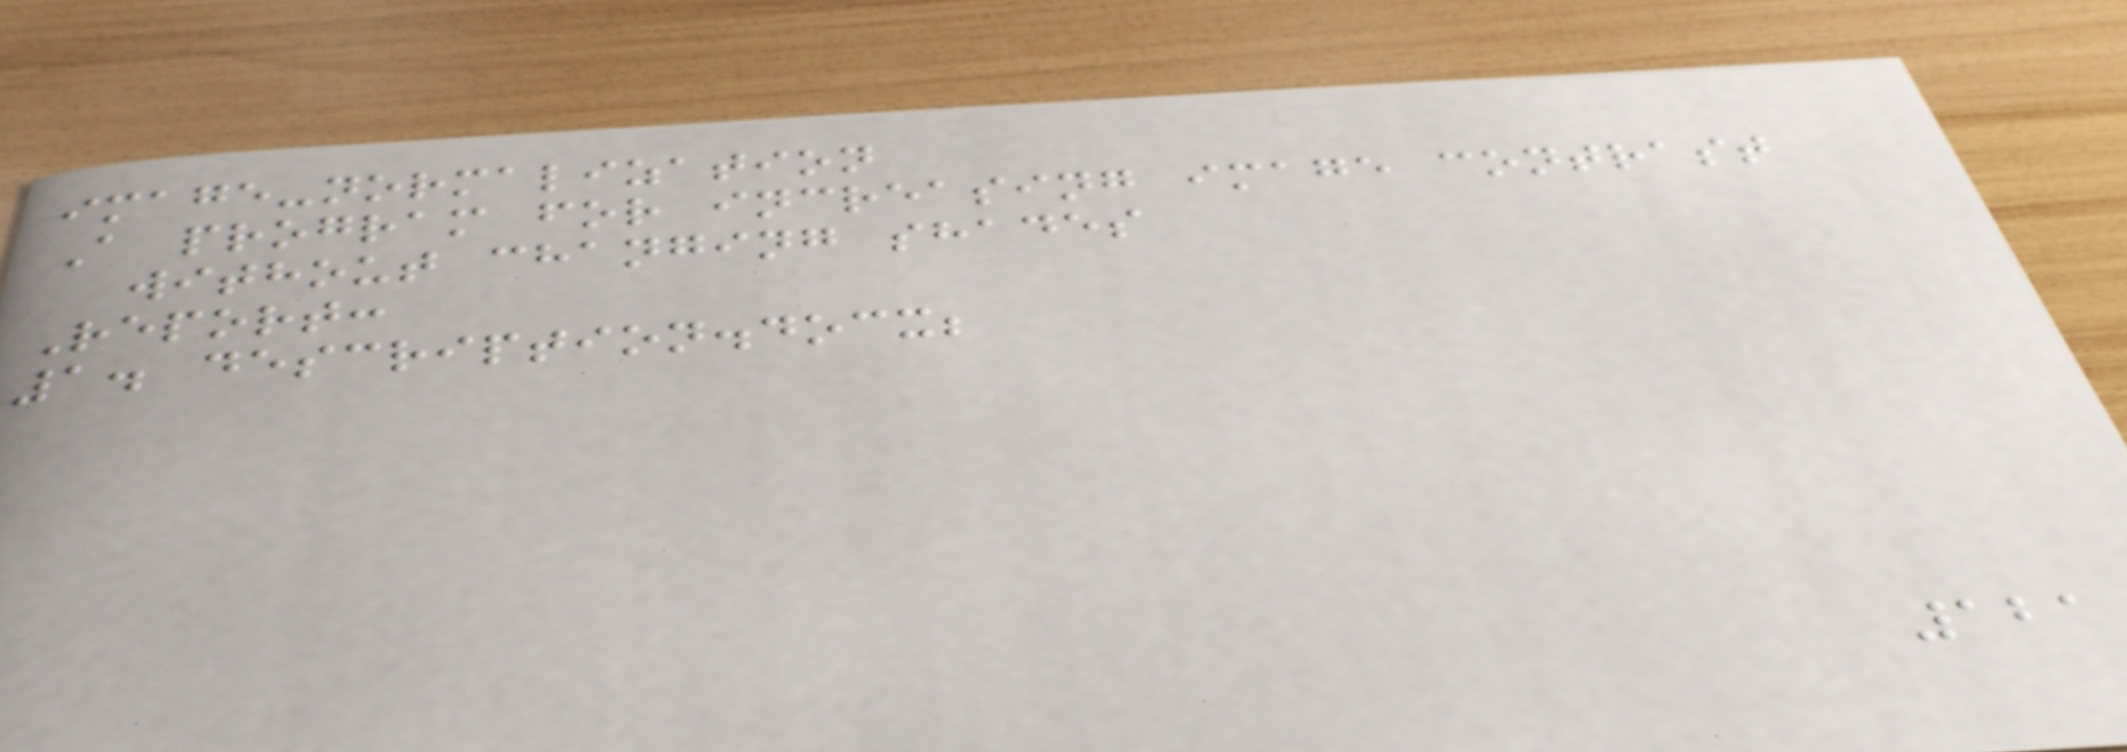image-normalization
A program for increasing image contrast
without changing shades
Report:
1. description.docx;
121
